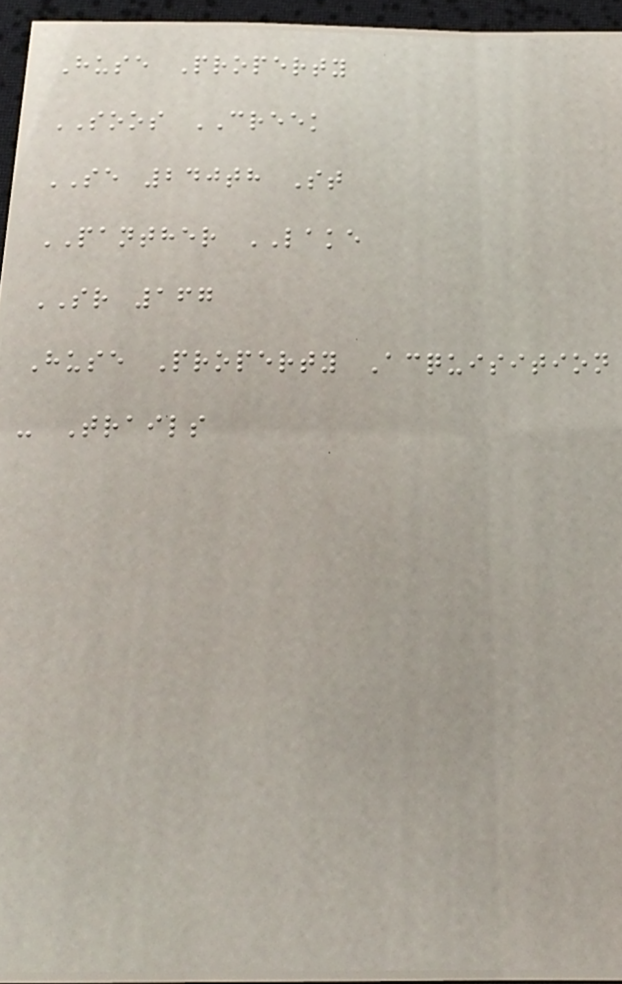Huse Property
SOOS CREEK
SE 240th St
PANTHER LAKE
SR 167
Huse Property Acquisition
- Trails
